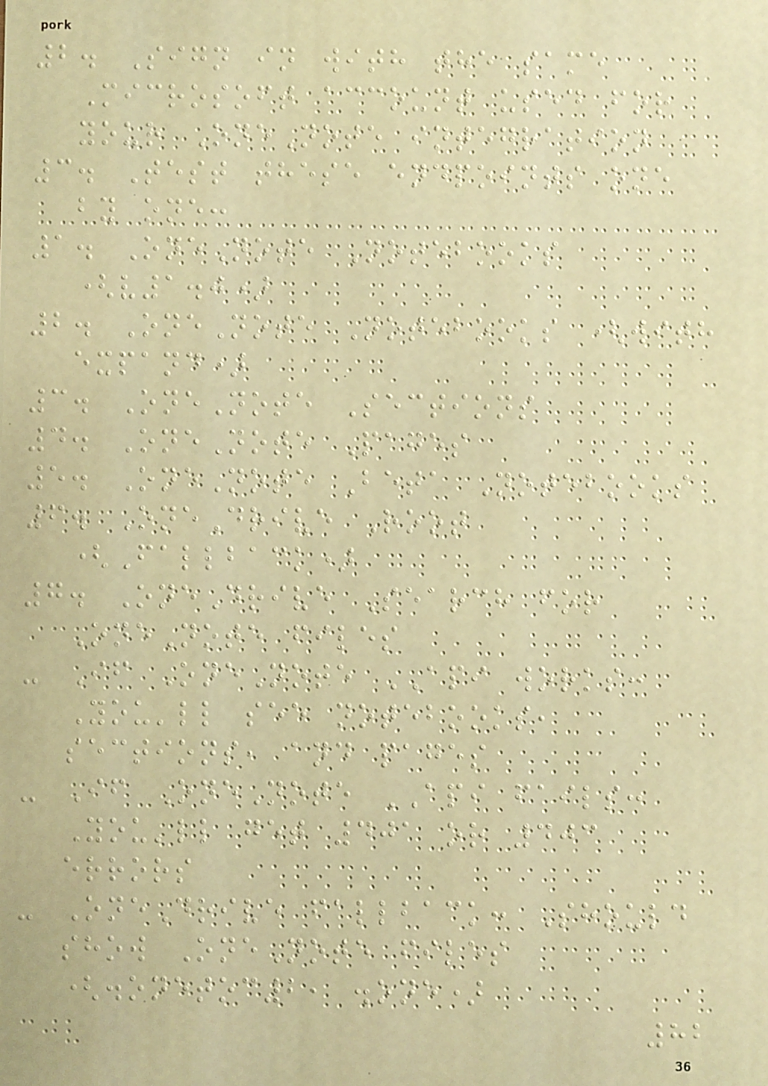2. Sign in with the same
Microsoft account used for
your OneNote integration
3. Test these endpoints one
by one:
1. OneNote Notebooks
(v1.0)
2. OneNote Notebooks (with
expand)
3. OneNote Sections
4. OneNote Pages
5. OneNote Beta Notebooks
6. OneDrive Root
(Fallback)
7. OneDrive Search for
OneNote files
- If OneNote API works:
You'll see notebooks,
sections, and pages
- If OneNote API fails:
You'll get 401 or 403
errors
- OneDrive fallback: Should
show OneNote files
(.onetoc2, .one)
82
